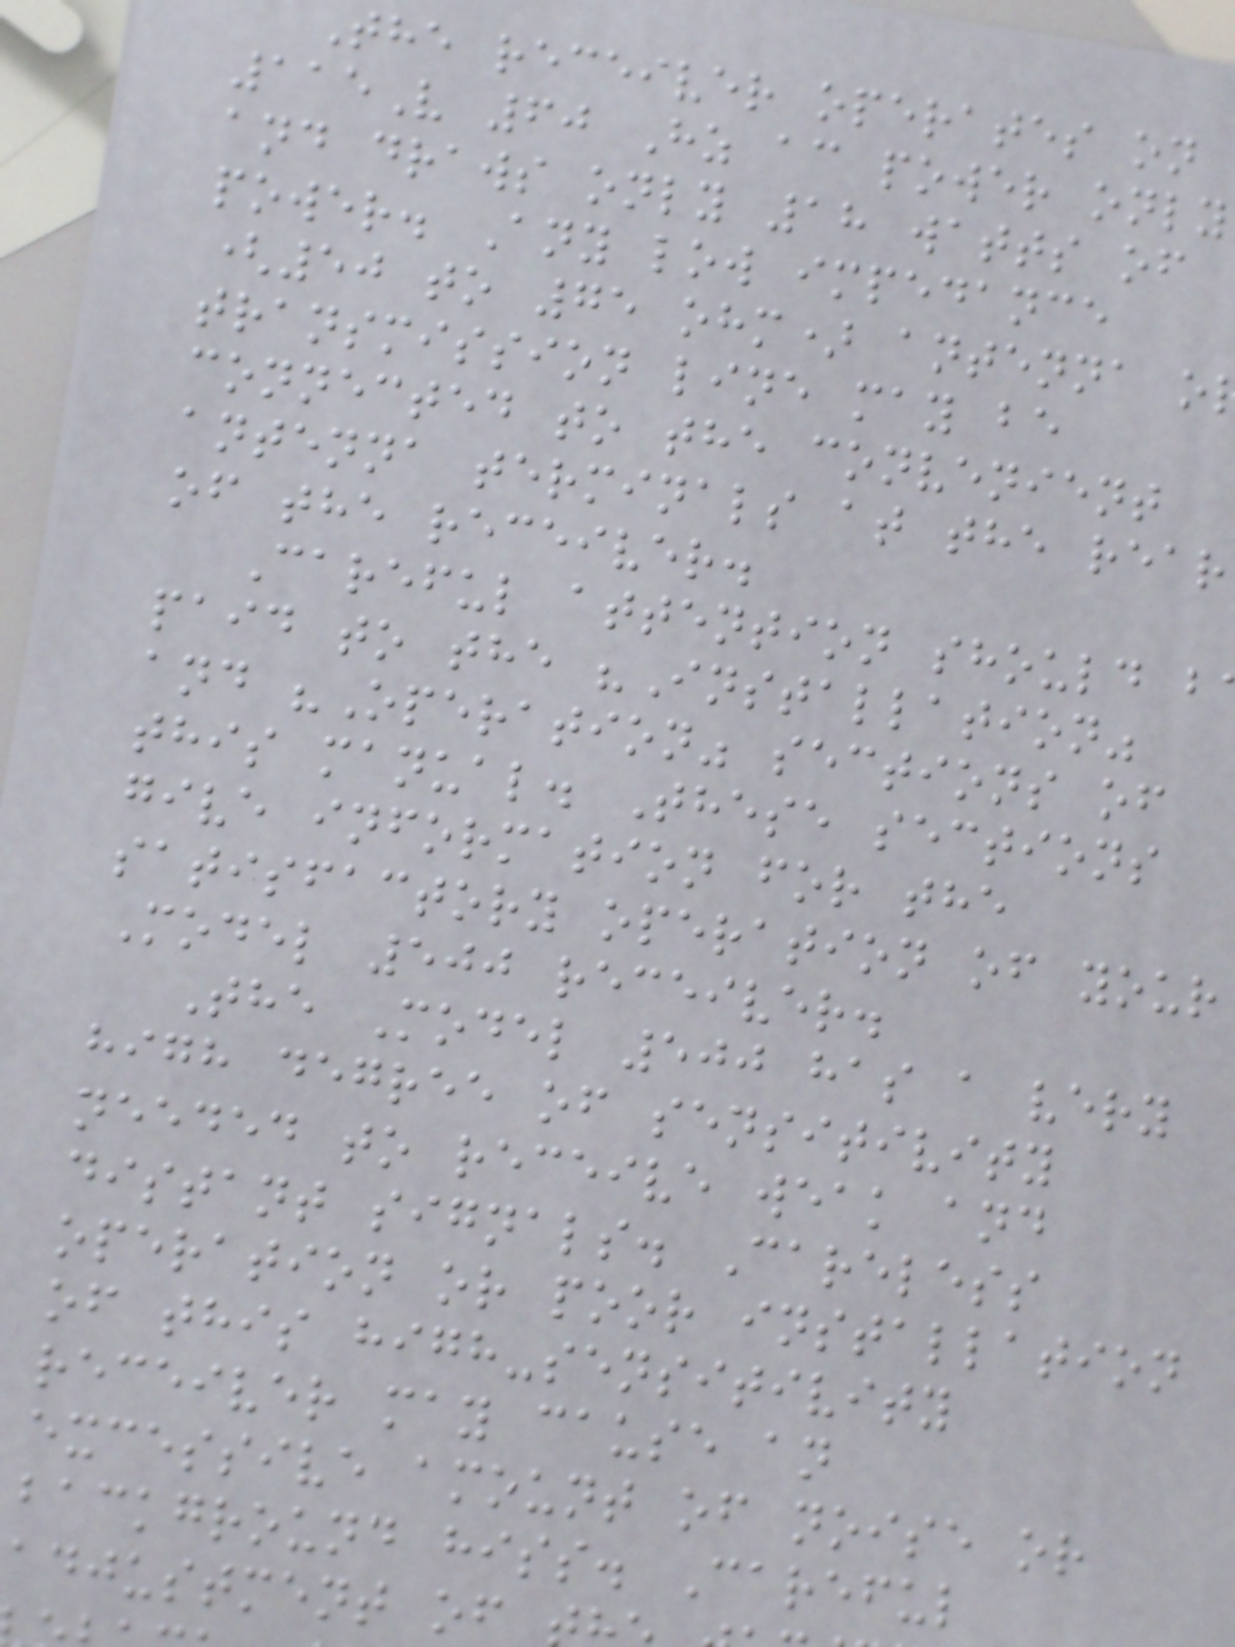The receiver operates on
115V 60 Hz ac power only
and draws only 18 watts of
power. Any low impedance
(50 to 75 ohm) antenna o
transmission line may be
connected to the convenient
antenna terminals at the rear
of the receiver.
Careful attention should b
paid to the "Installation"
and "Operation" sections of
this manual. These sections
give information for the
satisfactory operation of your
Model 500 receiver.
The Model 500 has a very
high degree of sensitivity
needed to receive weak and
distant signals. Careless
operation or poor installation
of this high-sensitivity
receiver may cause an
excessive amount of noise or
background hiss. Careful
adjustment of
